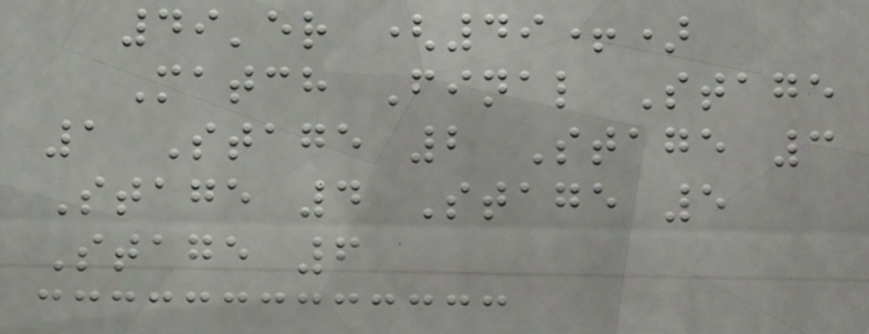49'er (49+)
Match Final Stage
1 Stage 2 Stage 3
Stage 4 Stage 5
Stage 6
